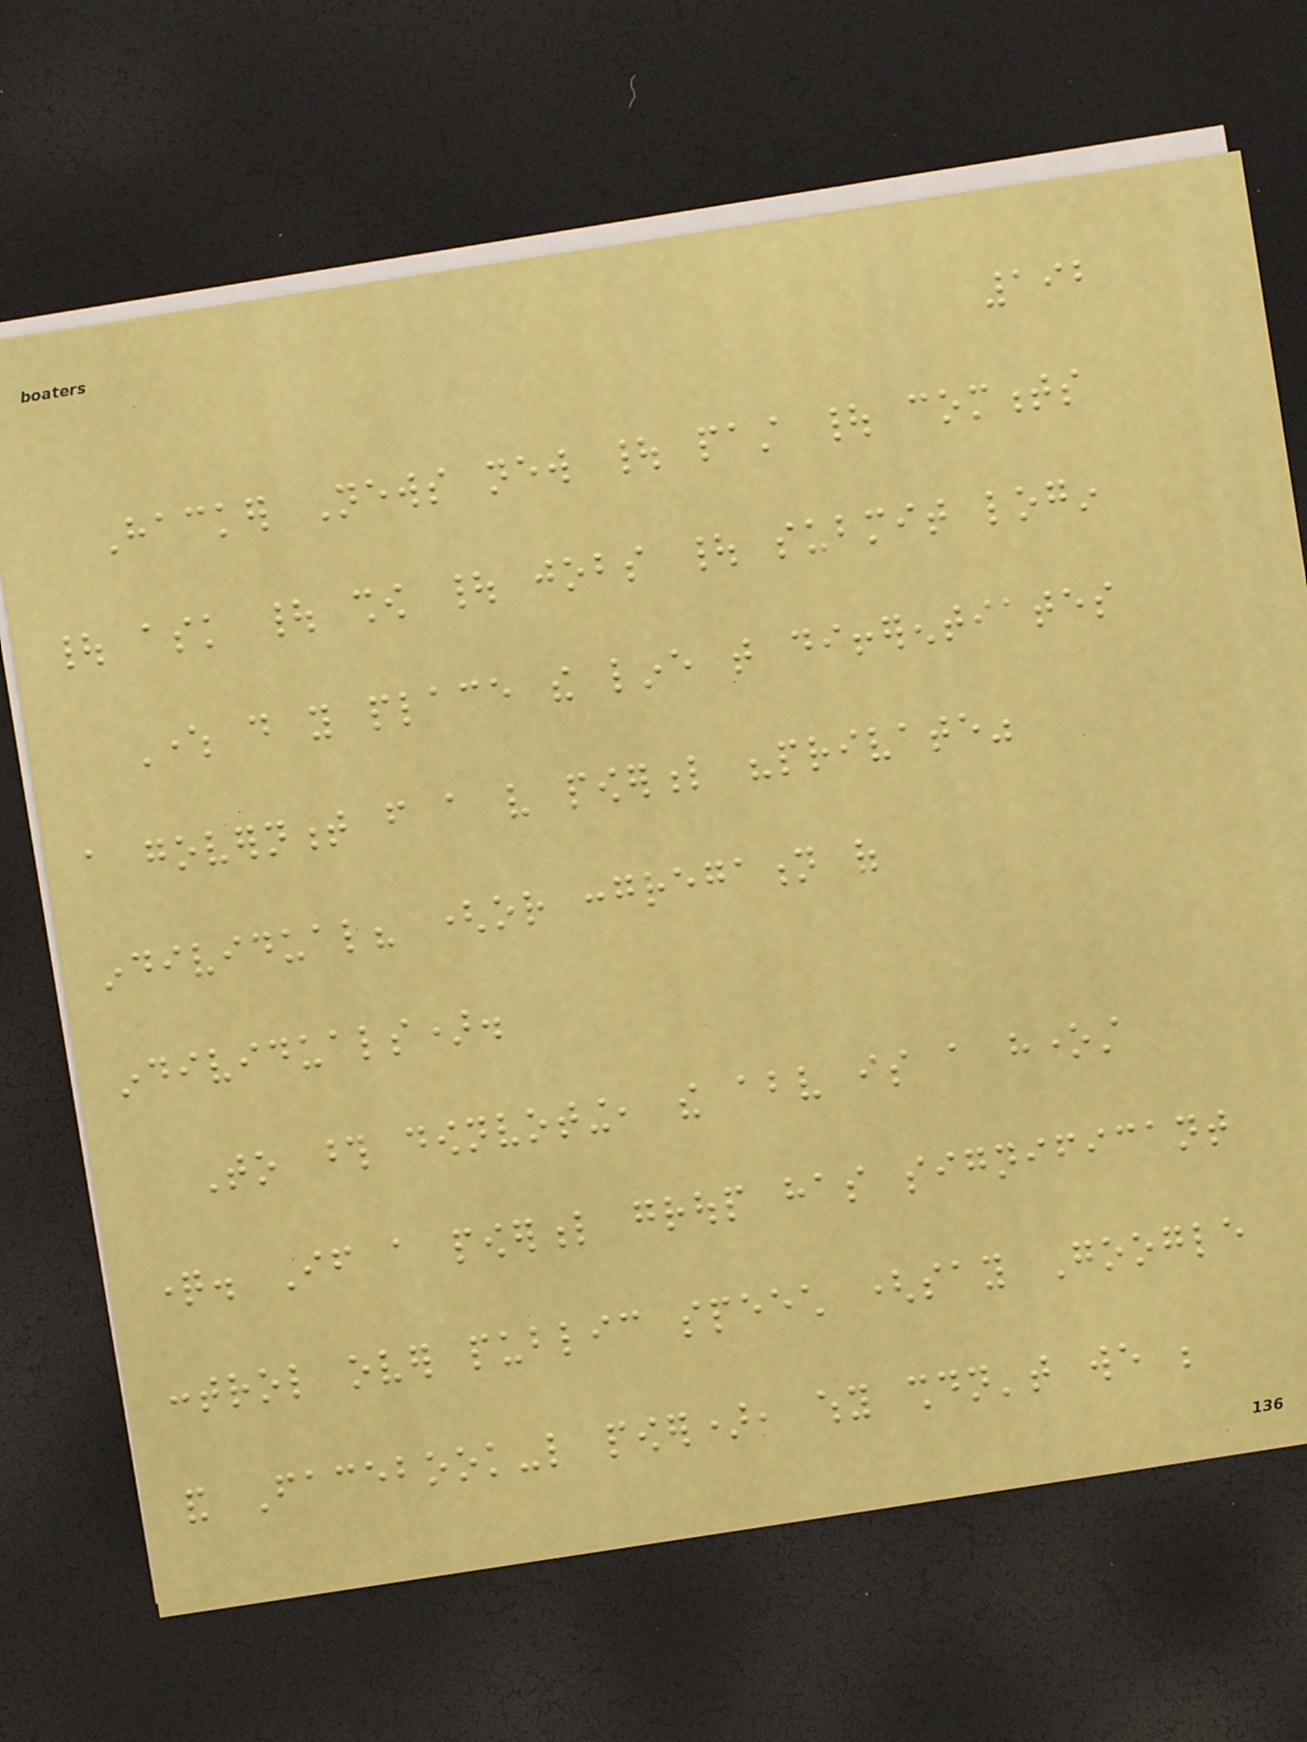192
Hacker News new | past | comments
| ask | show | jobs | submit login
Where do you place the line that differentiates
a government from a very powerful "private"
individual? (or congregation of
individuals).
To those downvoting, the above is a honest
question. If a powerful group has significant
control over public speech (say Google
and Facebook-like power), why shouldn't we be
